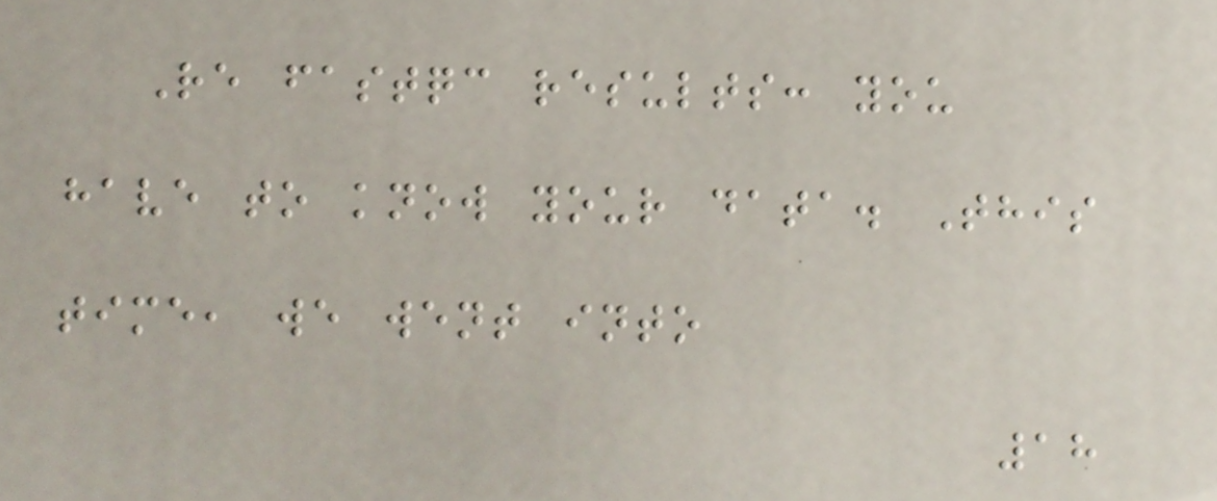Re fastqc results: you
have to know your data. This
time, we went into
18
